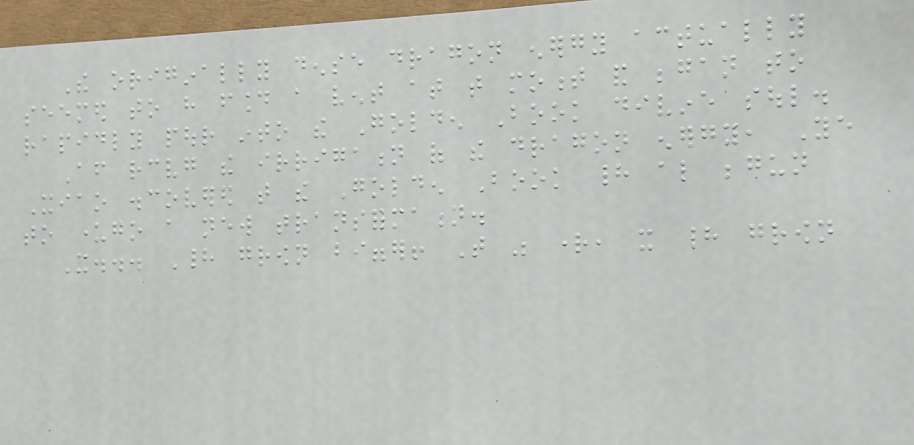The originally dense dragon energy actually
seemed to have found a vent at that moment and began to
rapidly pour into the Golden Book divine soul.
After receiving the irrigation of the dragon energy, Ye
Xiao discovered that the Golden Book had also begun
to undergo a new transformation.
It... Had grown bigger! That was right, it had grown
